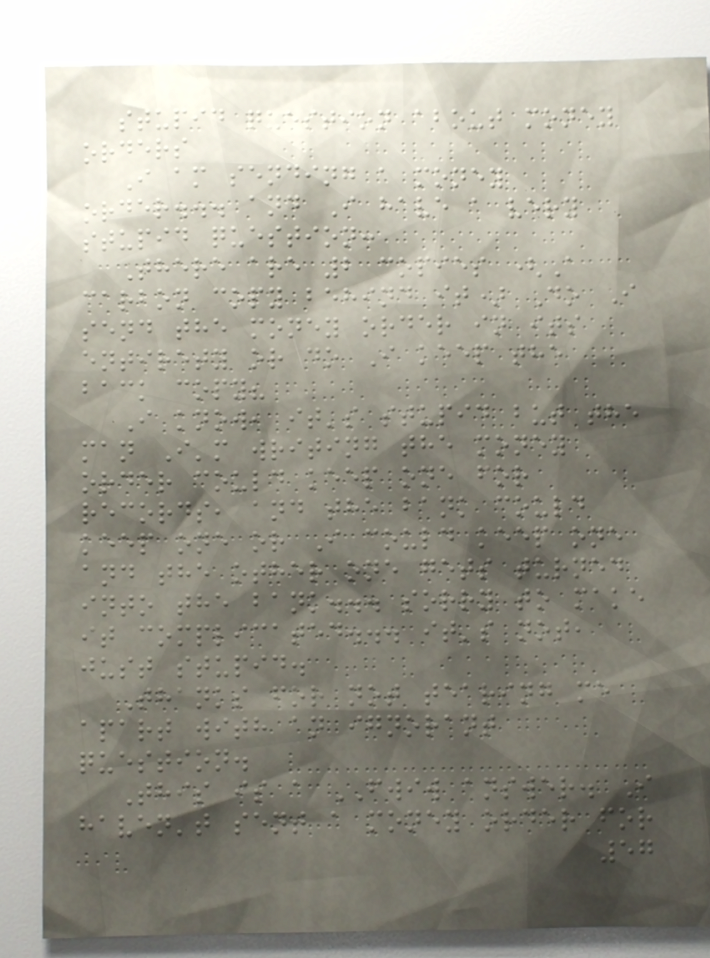stupid question about money
orders
I am sending a money
order... and I have a very
stupid question:
There are 2 copies (A
carbon copy behind it) Do I
send the money order in its
entirety or do I keep the
back copy?
I know, it's stupid but the
man I'm writing the money
order could keep one for
records, and the bank could
keep one or I could keep one
and the other one gets turned
into the bank... sorry to make
it complicated... it's not,
just stupid.
Thanks for not tearing me
apart with an ignorant
question.
This is a FWIW answer. I
haven't sent a money order for
57
